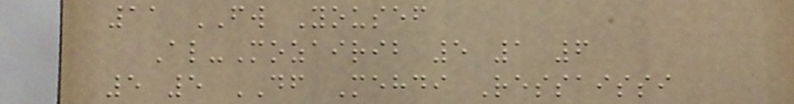11 FW Yousef
Al-Mozairib 5 1 6
5 5 DF Mehdi Ressaissi
